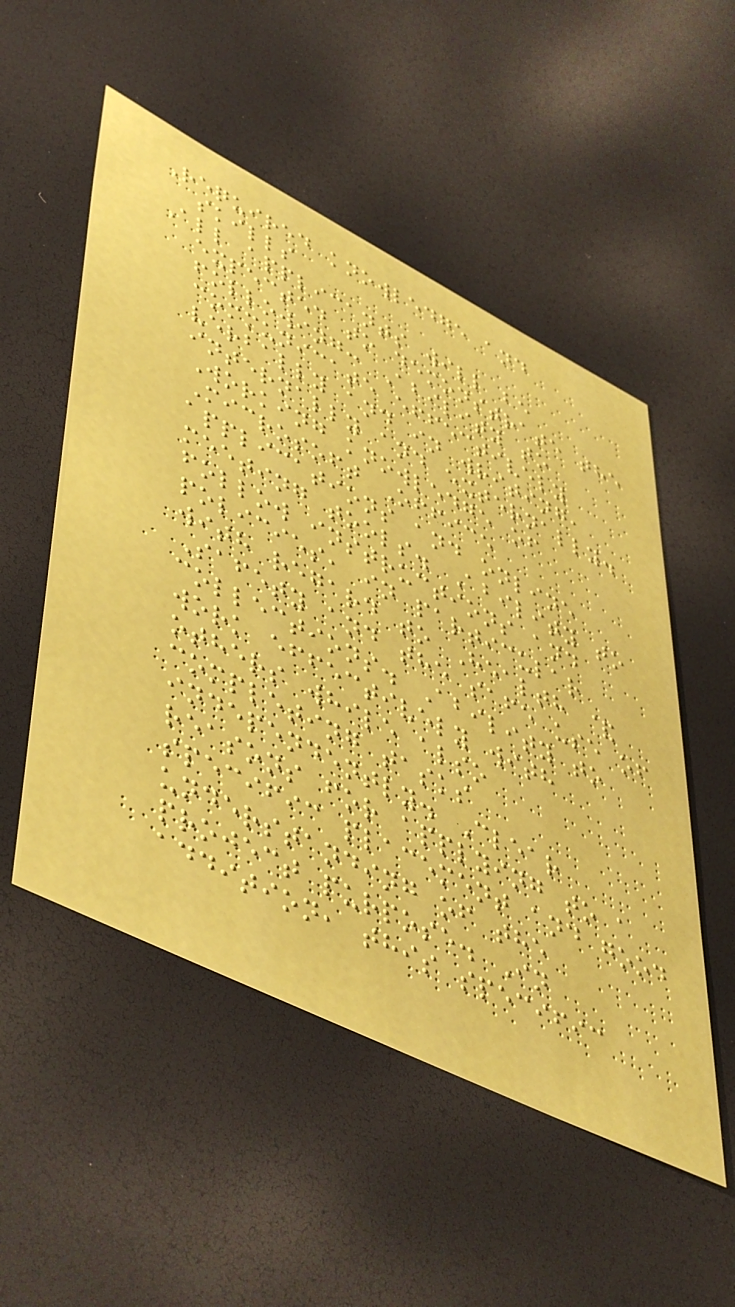Required knowledge and
skills
All applicants will be
expected to demonstrate the
following: Ability to
communicate effectively
verbally and in writing,
internally and externally.
Working knowledge of
Microsoft Office
applications and online
meeting tools. Ability to
follow instructions and
policies, in particular
with regard to Health &
Safety and the safe use of
collections. Ability to
work effectively with
others while also
completing tasks
independently. Clear
reasons for applying to a
specific placement and good
understanding of the
project purpose. In
addition, this specific
